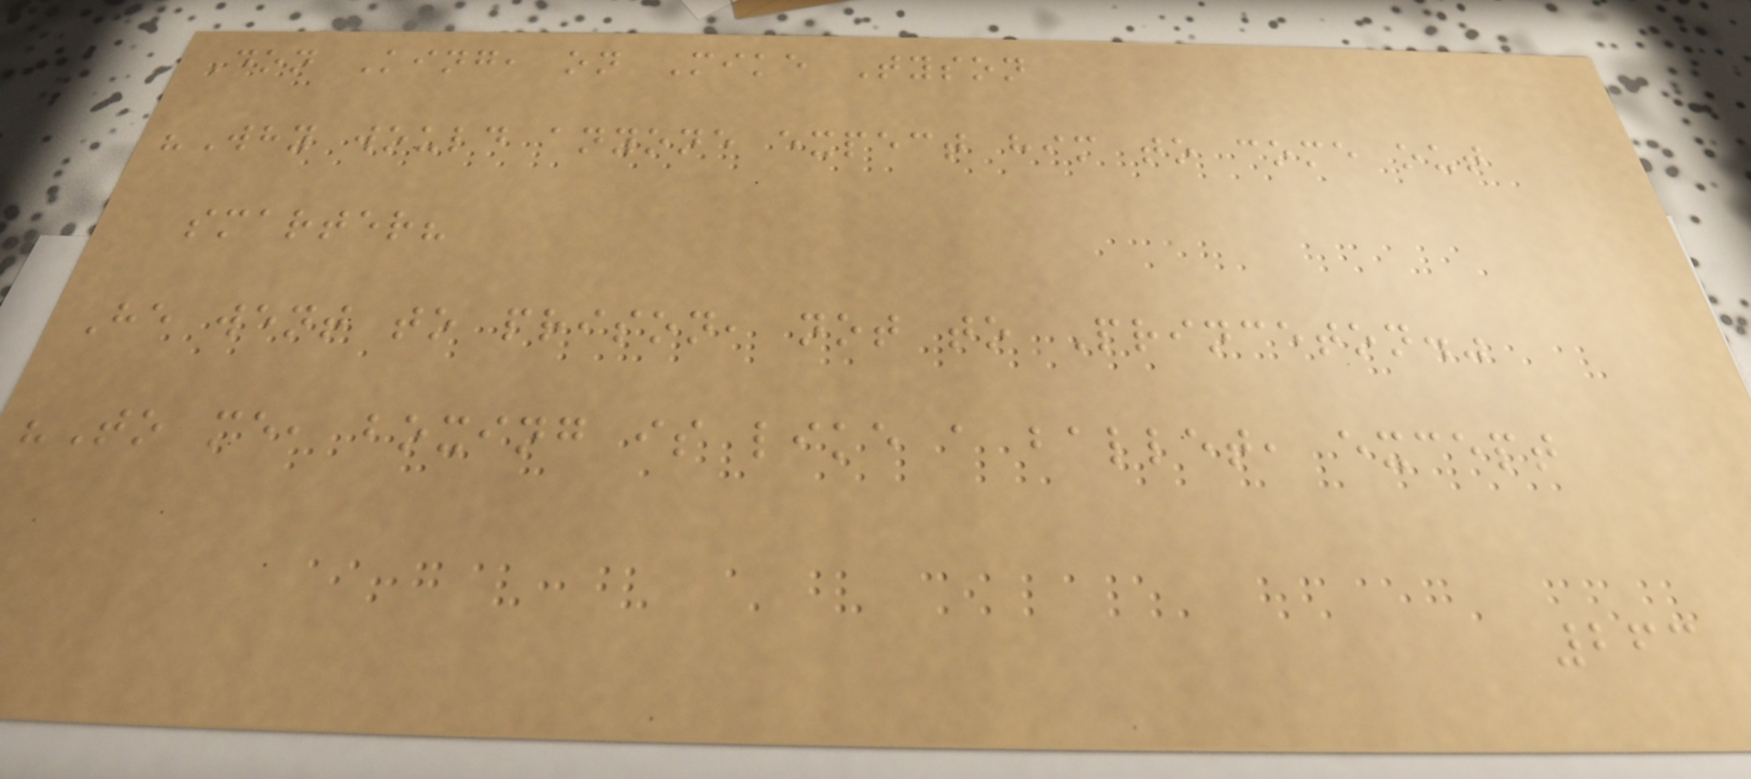Don King, on Mike Tyson
"Why would anyone expect him to come out
smarter?
He went to prison, not to Princeton."
"To me, boxing is like a ballet, except
263
